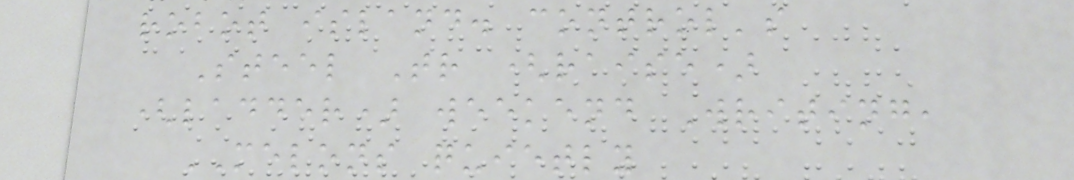robot island. control's
Steel Tr (raise)
(ladder) weekend Writing,
MELONS quietly
